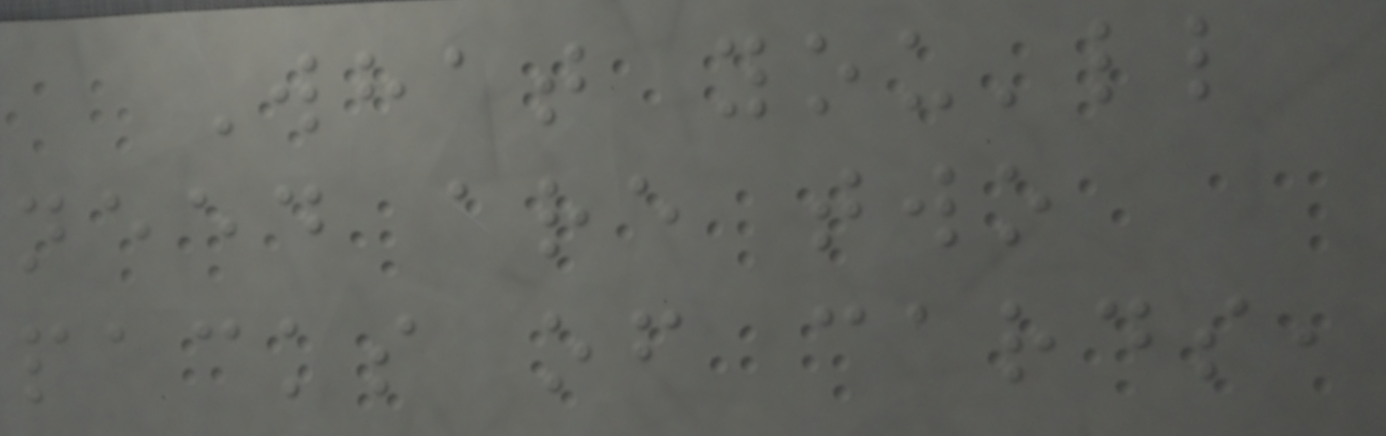What you'll
need are two
packs of cards,
